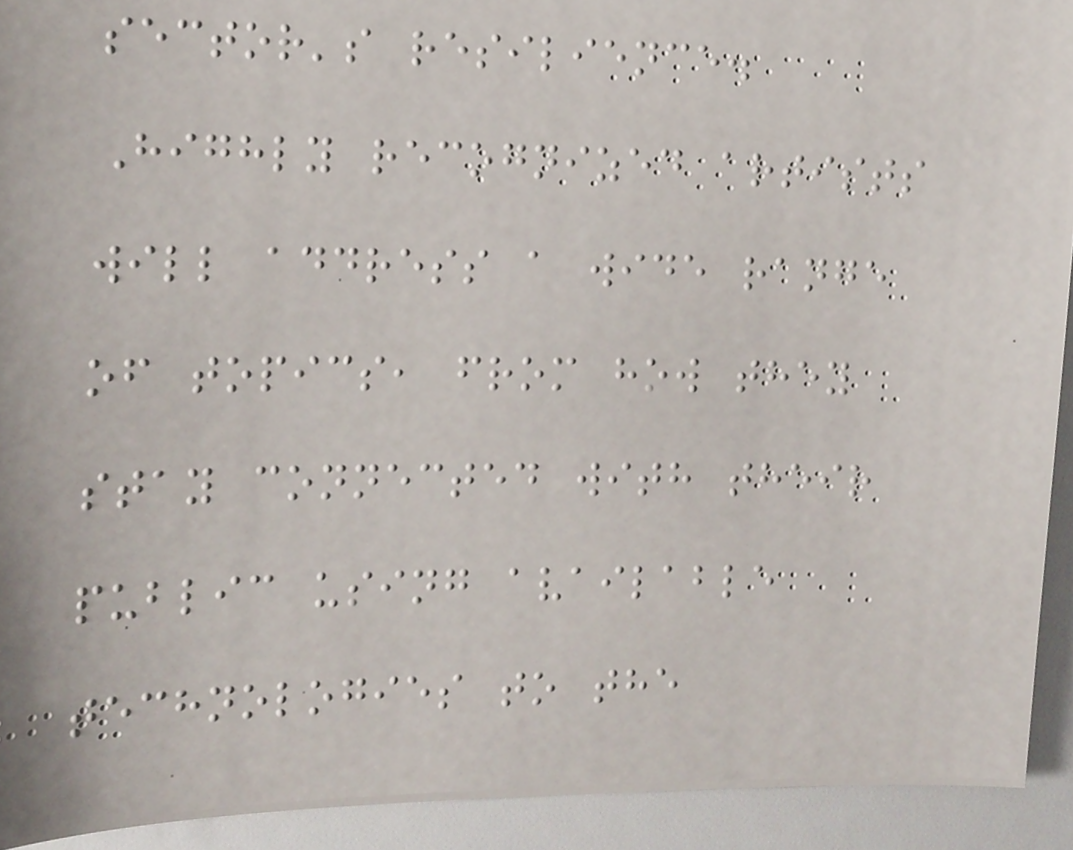sector's resilience.
Highly recognized artists
will address a wide range
of topics, from how they
stay connected with their
public using available
technologies to the
